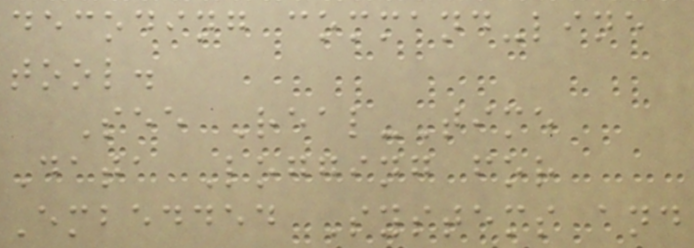decoding command-line
tool.
See Real-Time
Data Logging for
Embedded Systems and
